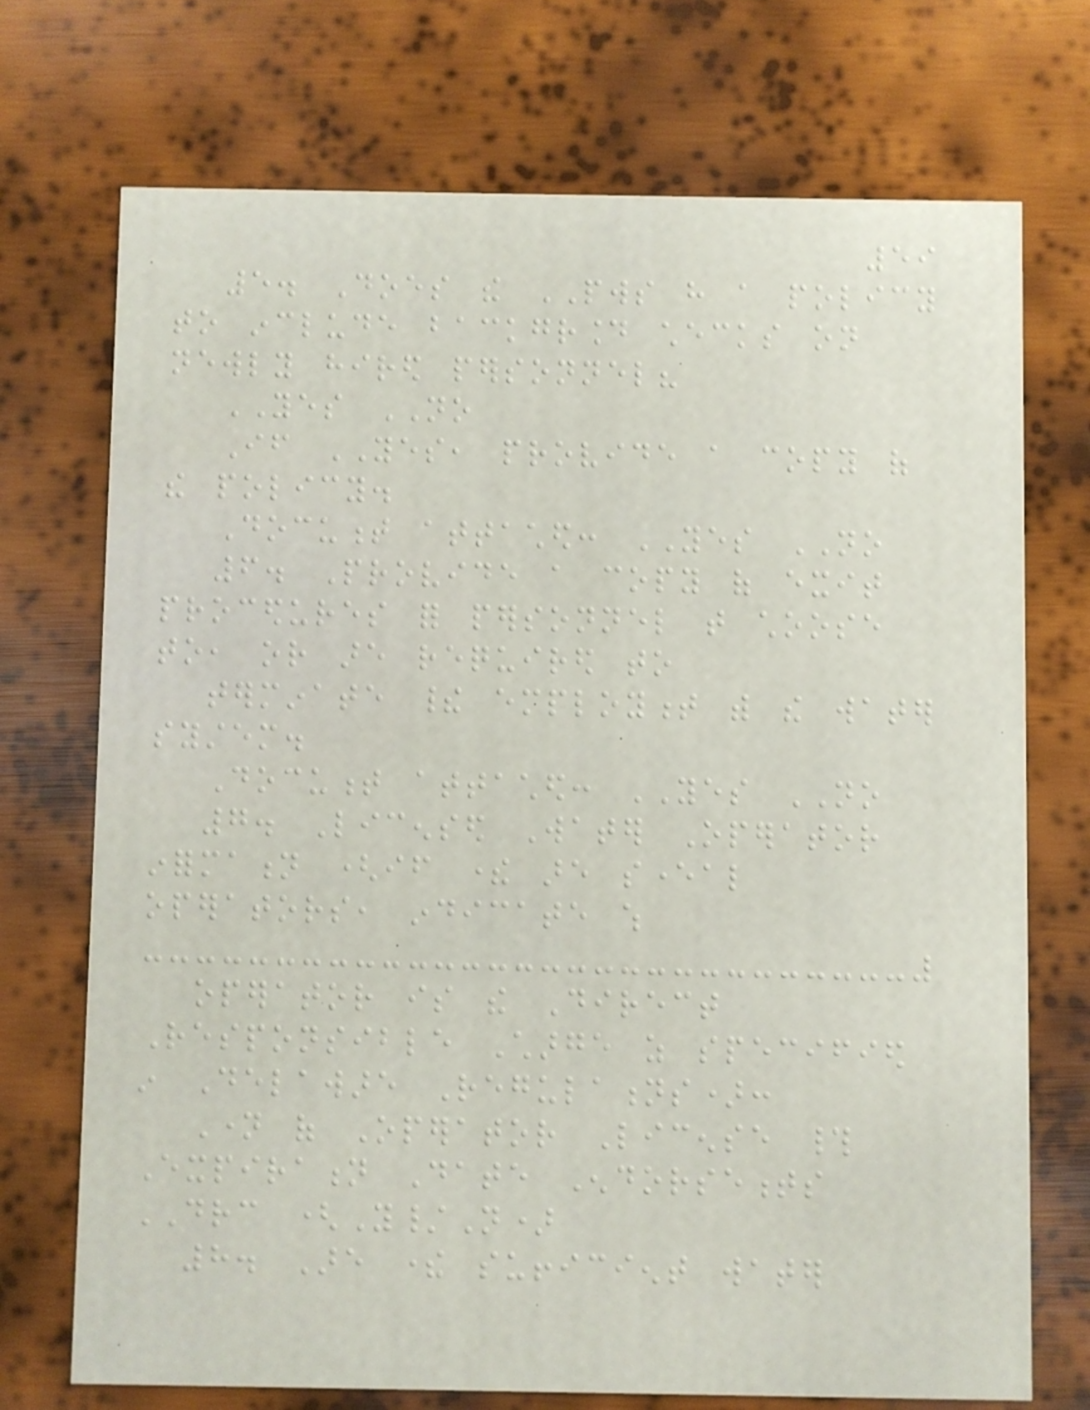59
5. Does the PWS have a policy
to include background checks on
newly hired personnel?
YES NO
If YES, provide a copy of
the policy.
Document attached: YES NO
6. Provide a copy of exit
procedures for personnel that choose
to, or are required to
terminate their employment with the water
system.
Document attached: YES NO
7. Licensed Water Operator
information (if there are several
operators, indicate which
operator is the Direct
Responsible Charge as specified
in Delaware Regulations):
Name of Operator License #
Expiration Date Endorsements
DRC (Y/N)
8. Are there sufficient water
